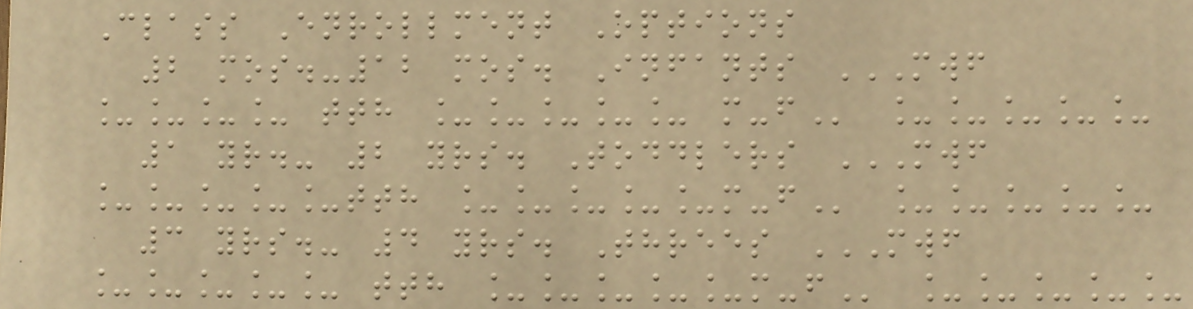Class Enrollment Options
2 mos.-12 mos. Infants MWF
____ TTH _____ M-F _____
1 yr.- 2 yrs. Toddlers MWF
_____TTH _____M-F _____
3 yrs.- 4 yrs. Threes MWF
_____ TTH _____M-F _____
